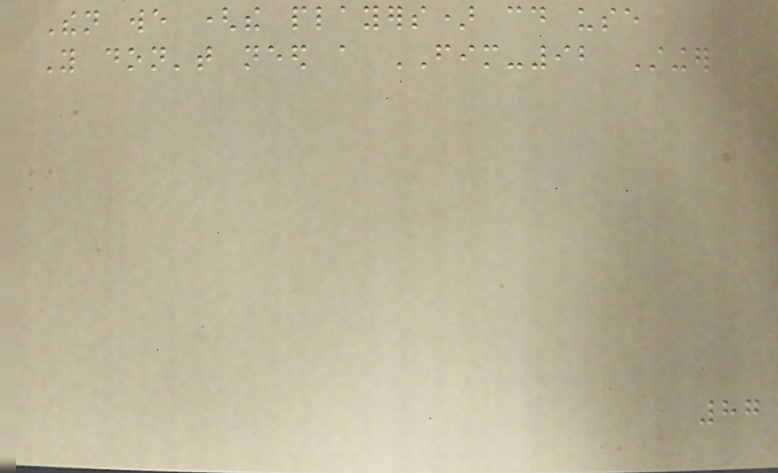Then we (the players) could use
You don't need a FIM-92 Stinger
87
